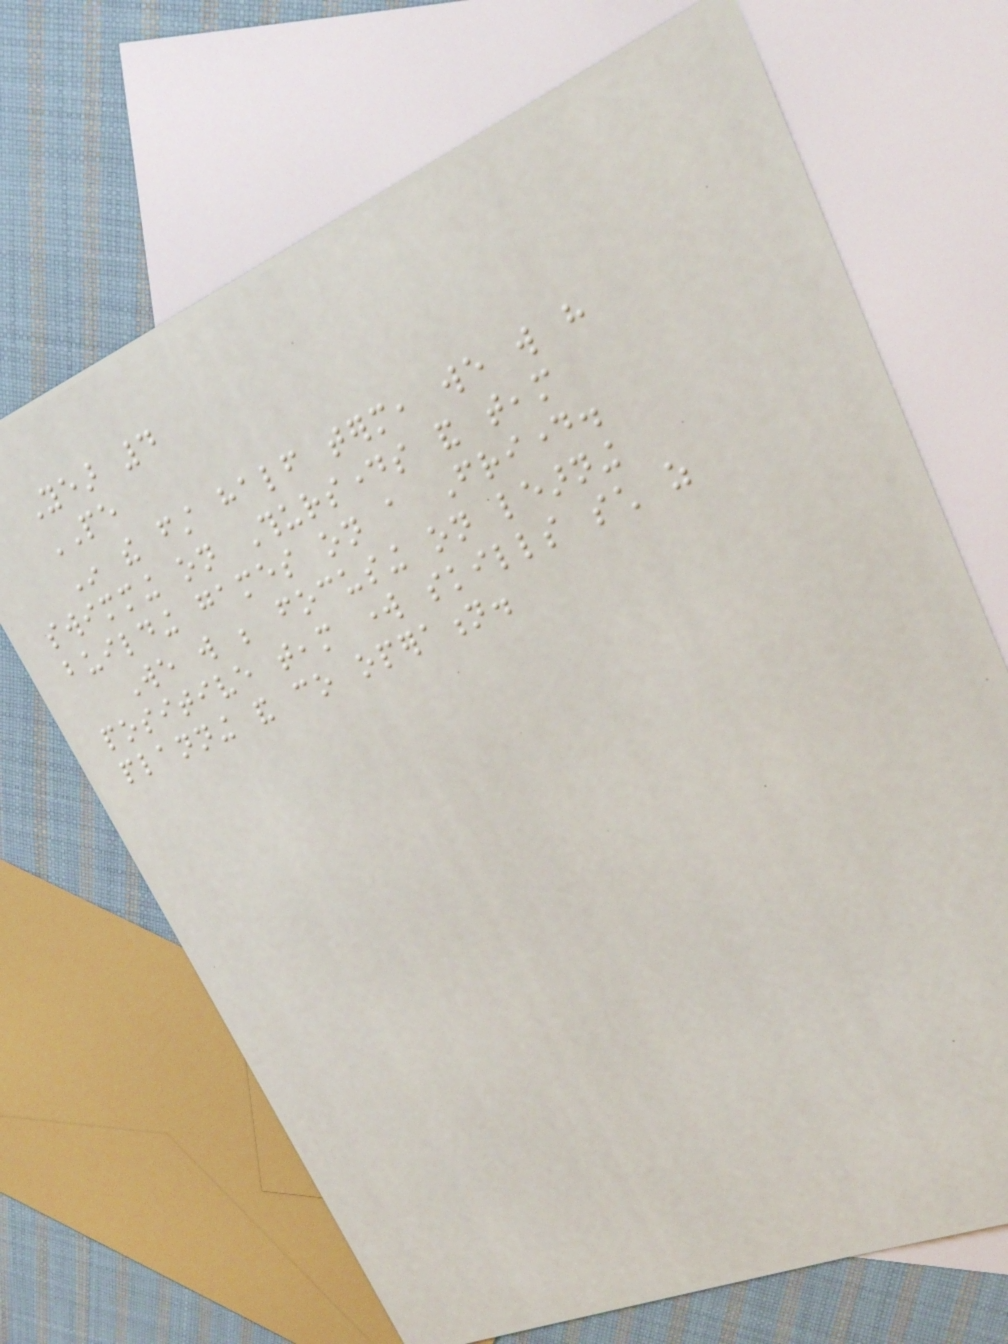Year 4
PE
In the first half term, we will have
swimming on Thursdays and team
building games on a Friday.
We will be focusing on learning
positive team work skills such as
planning and co operation.
